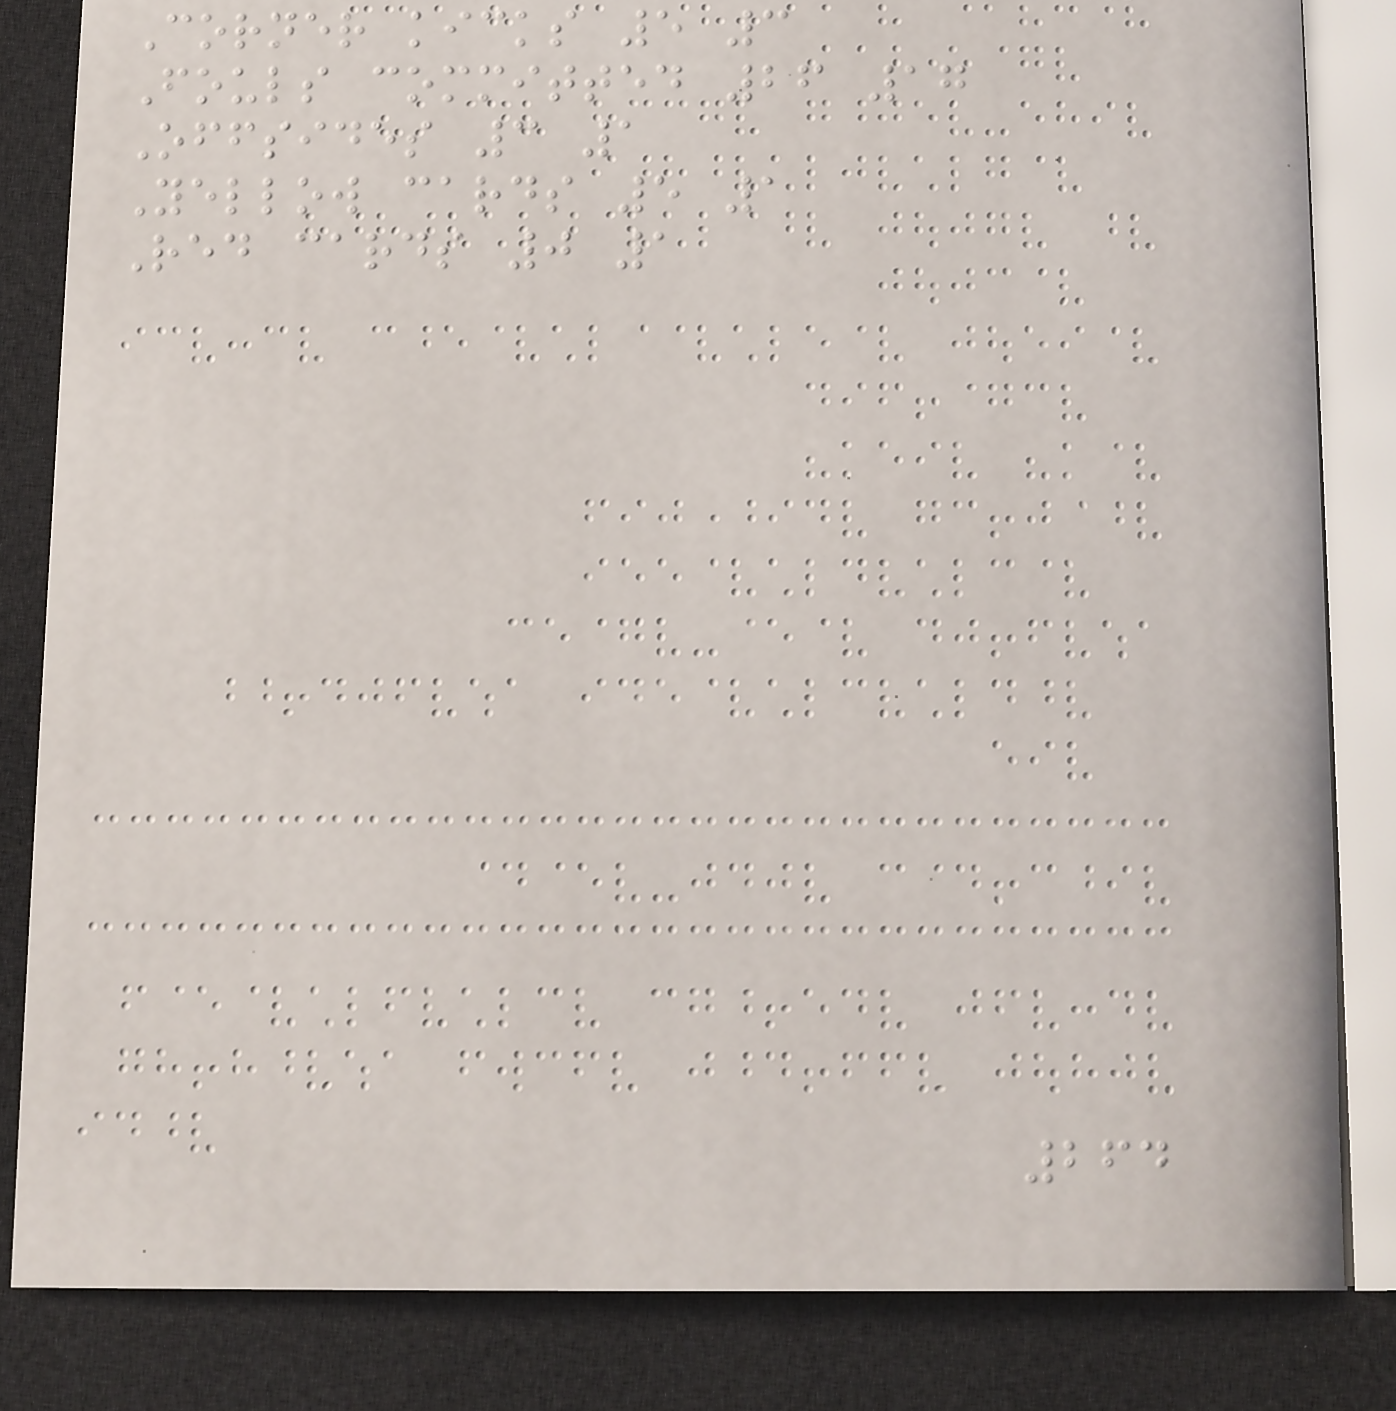Corner kicks 5 3
Fouls committed 26 17
Offsides 3 1
Yellow cards 5 1
Red cards 0 1
264
